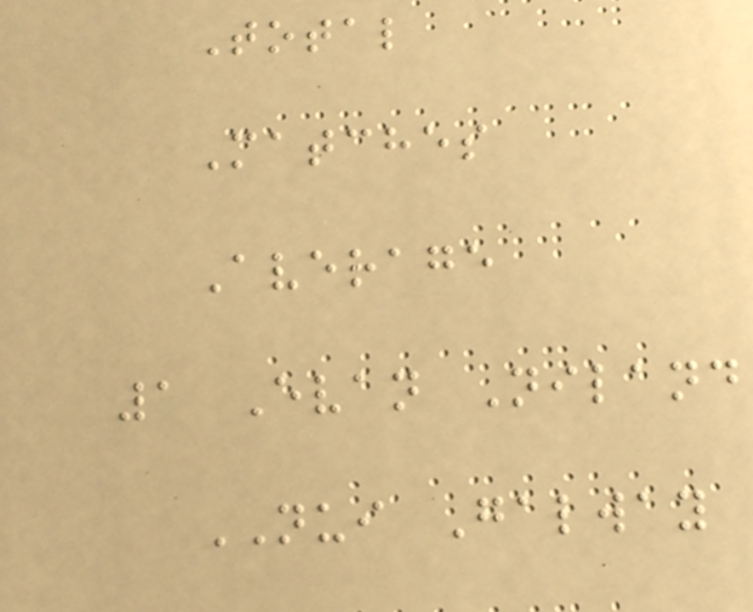Total
Matches
Average
1 Evan Niland
NUI Galway
